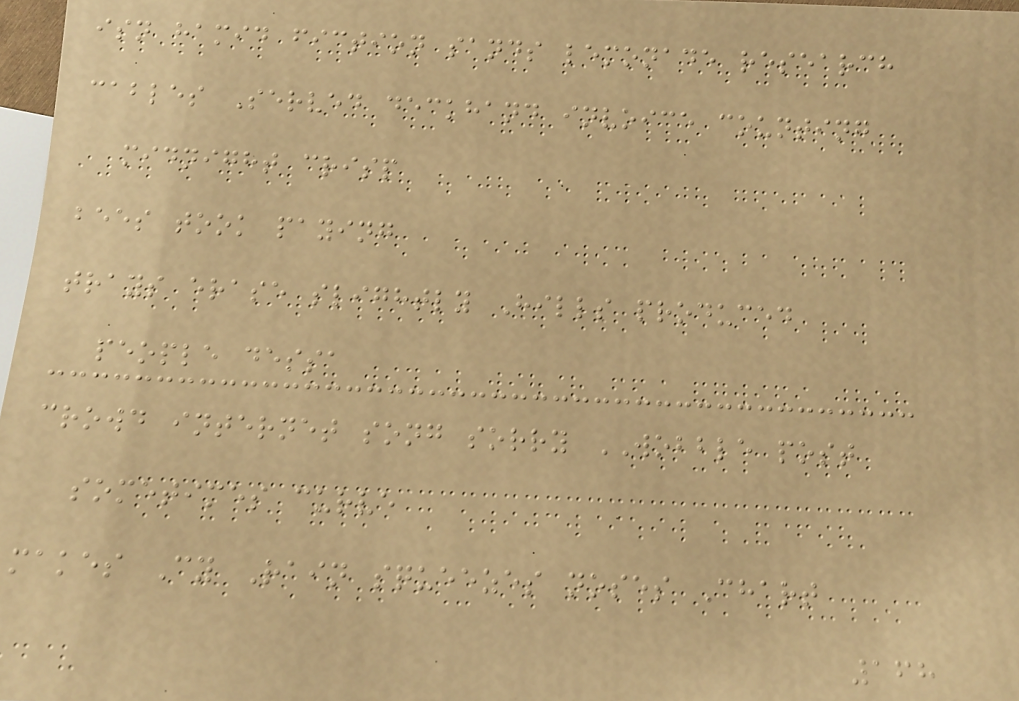isn hamid fiction sands lemonade research
cables Served deckhand invoice counting
midnight crisp
bees took paying
trays erase slightly Hills produced
people dessa
crowd internet song sorry WOBBLE post
sometimes curve
makes Cy Rain squeezes noses Chart
168
